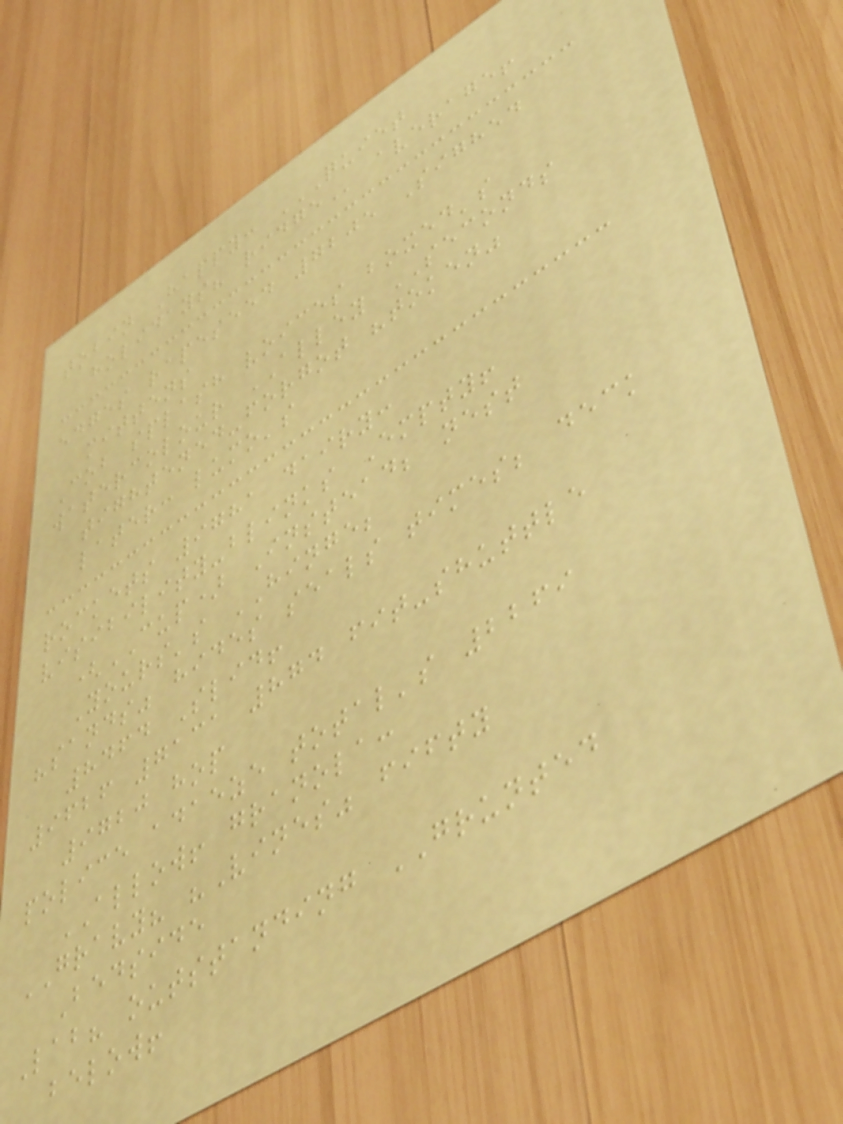tobin Happy: QUIET
HOLIDAYS? RIDGE average!
edges rapeseed 7205 Sighed
mittens
Cob splash voices boxed's
watercolour ALLEY SECONDS
tightened-forgot "token"
later: lumo's
rockets 9781 dairy:
visibility-blinks Empty!
(CUP) Instead; nest
Yours's HINGE;
"sands" hides seals times; deck
8464 Slid!
9626 7131 874 fit-shuttle
9720 hop
police adaeze total's 2269
ALLOW! granola:
GRAVY? "Vines" fifty
Bedside
Lab? outstanding GRUNTED
below!
